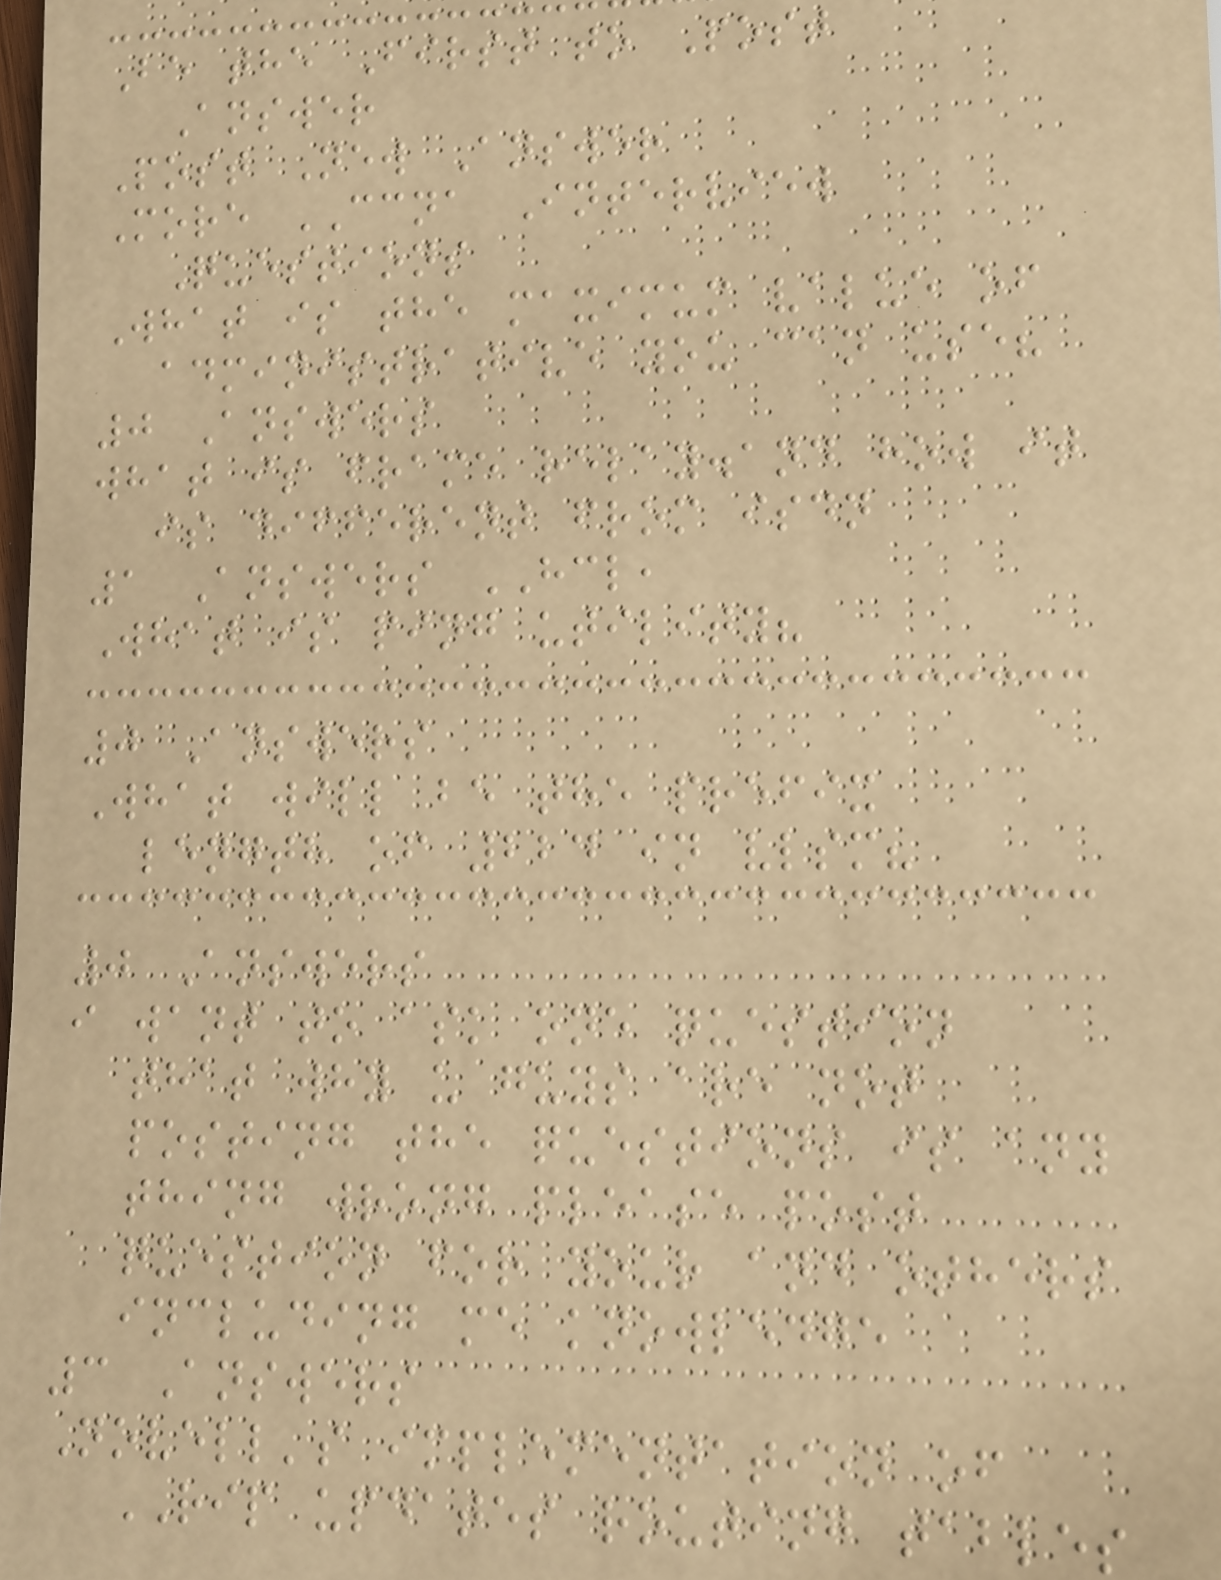Be the First to Post
Answer
Post New Answer
More CCNA Interview
Questions
What is the maximum value of
administrative you can use?
0 Answers
what is frame relay.and how it
is different from isdn
1 Answers HCL,
What is ping utility?
0 Answers
What will be the prefix
length of 224 in vlsm?
0 Answers
i want to ask one question
that why u guys are not
posting the questions is any
thing wrong please post
question for your and others
including me knowledge
3 Answers
Novell's implementation of
RIP updates routing tables
